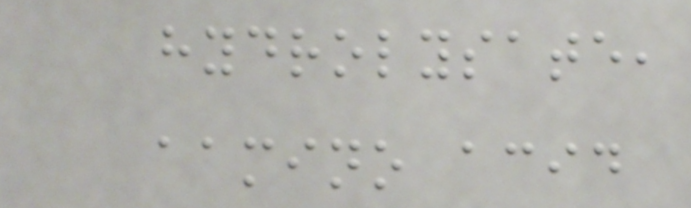hydrolysate,
aamino acid
